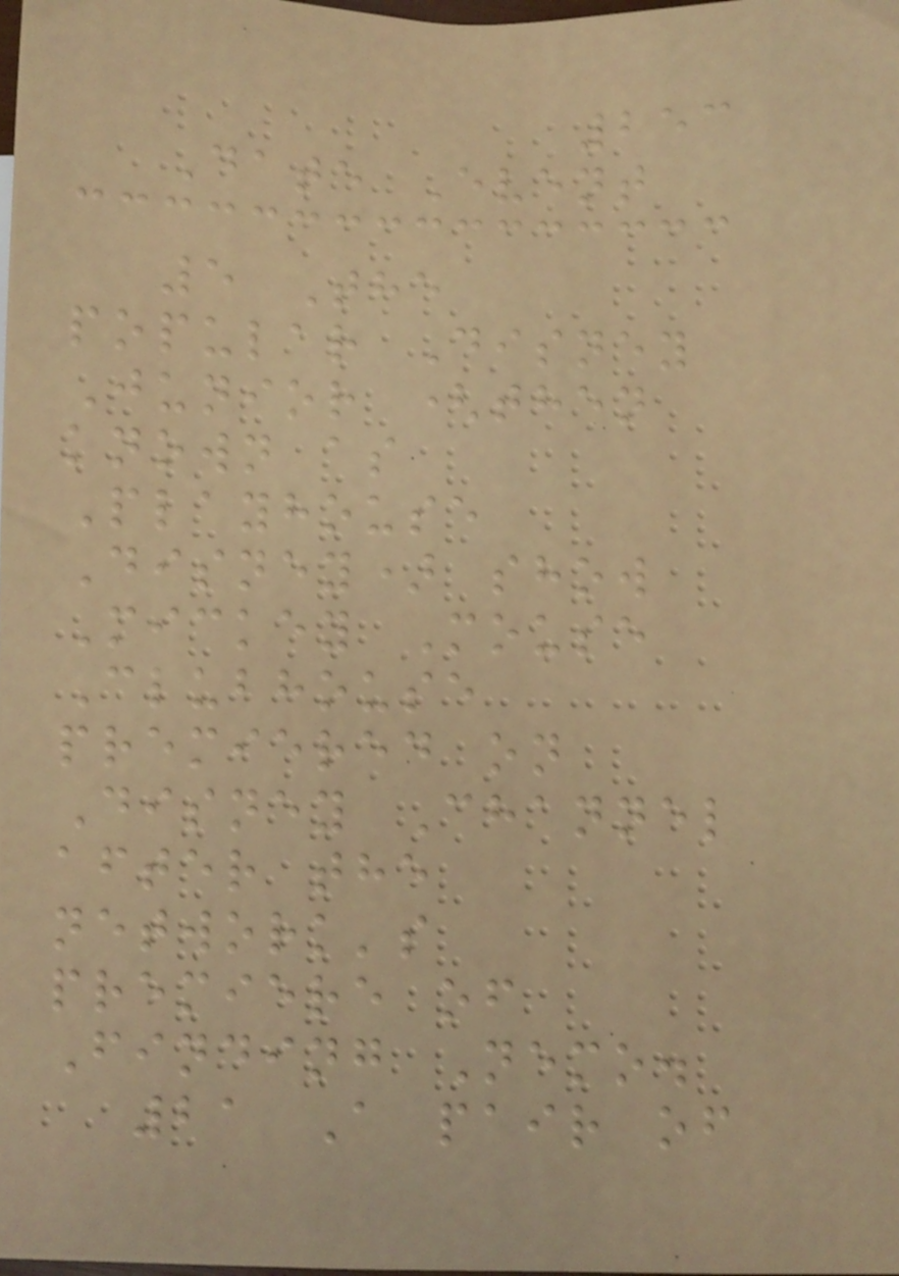253
Date Event
5 The
popular Disney
Junior (then
known as
Playhouse
Disney) show
Mickey Mouse
Clubhouse
premiered on
Disney Channel
after the
network's
premiere of
Finding Nemo.
21 A pair of
